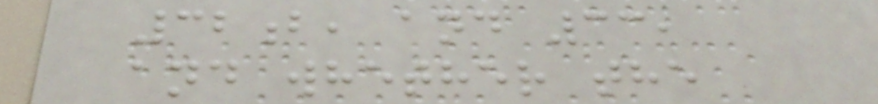32b, and 33,
and whether the
